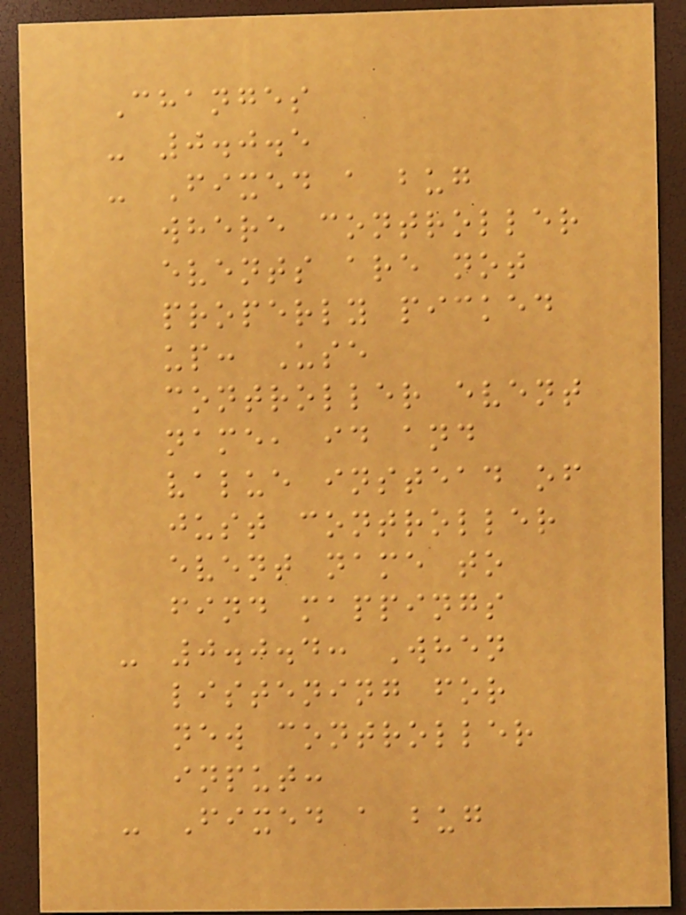Changes
- 0.0.5
- Fixed a bug
where controller
events are not
properly picked
up: Use
controller event
name, id and
value instead of
just controller
event name to
find mappings
- 0.0.4: When
listening for
new controller
input:
- Fixed a bug
